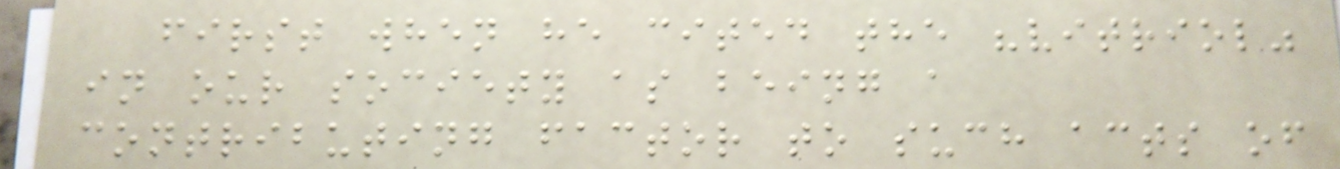first when he cited the "vitriol"
in our society as being a
contributing factor to such acts of
